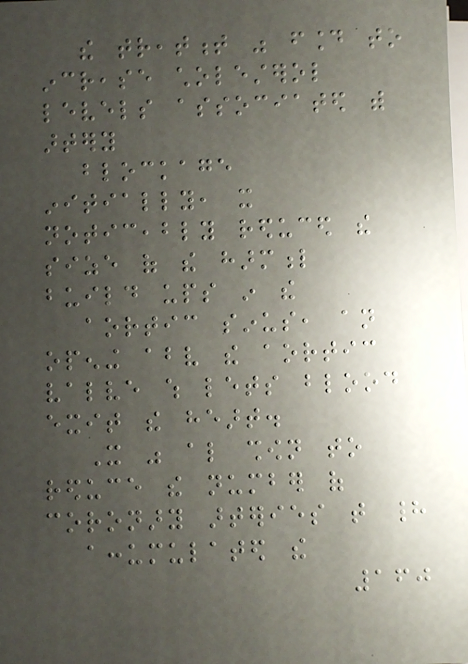the treatment was found to
increase cholesterol
levels associated with
artery
blockage
initially, it
noticeably reduced the
size of the harmful
build ups in the
aortic sinus, an
opening above the aortic
valve which lets blood
exit the heart.
It was also shown to
reduce the number of
coronary arteries that had
accumulated the
160
